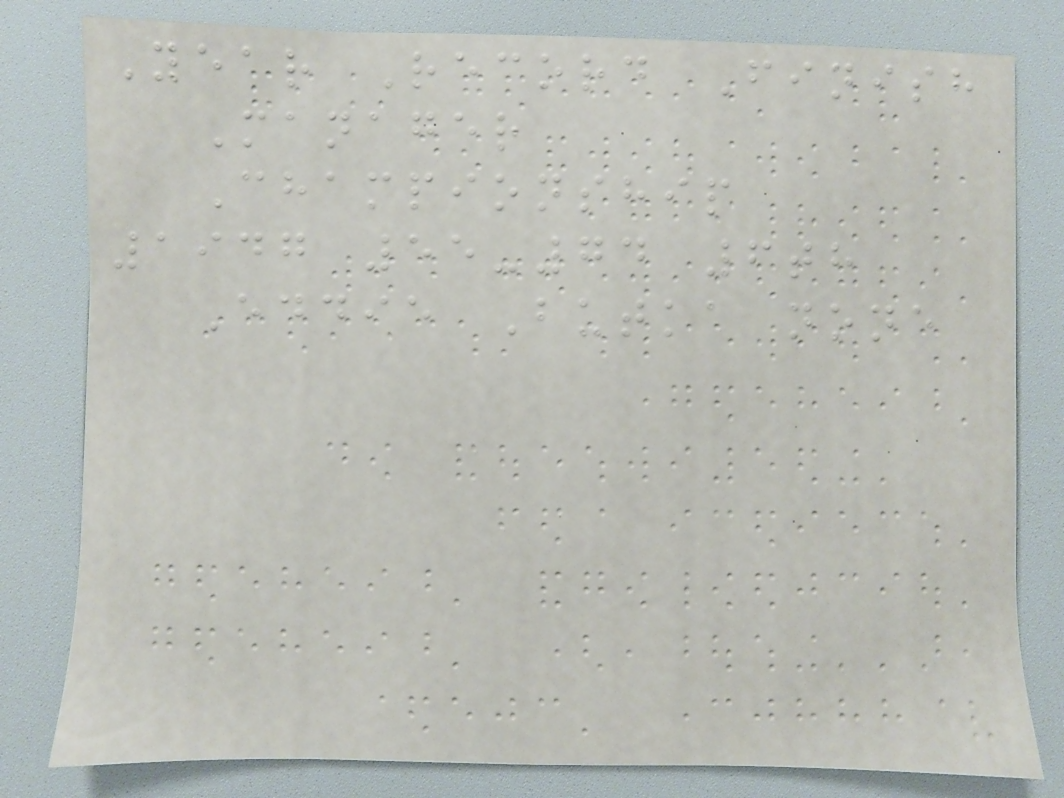Year Record Finish
Manager
Championship
1947 55-74 6th
Eddie Butka none
